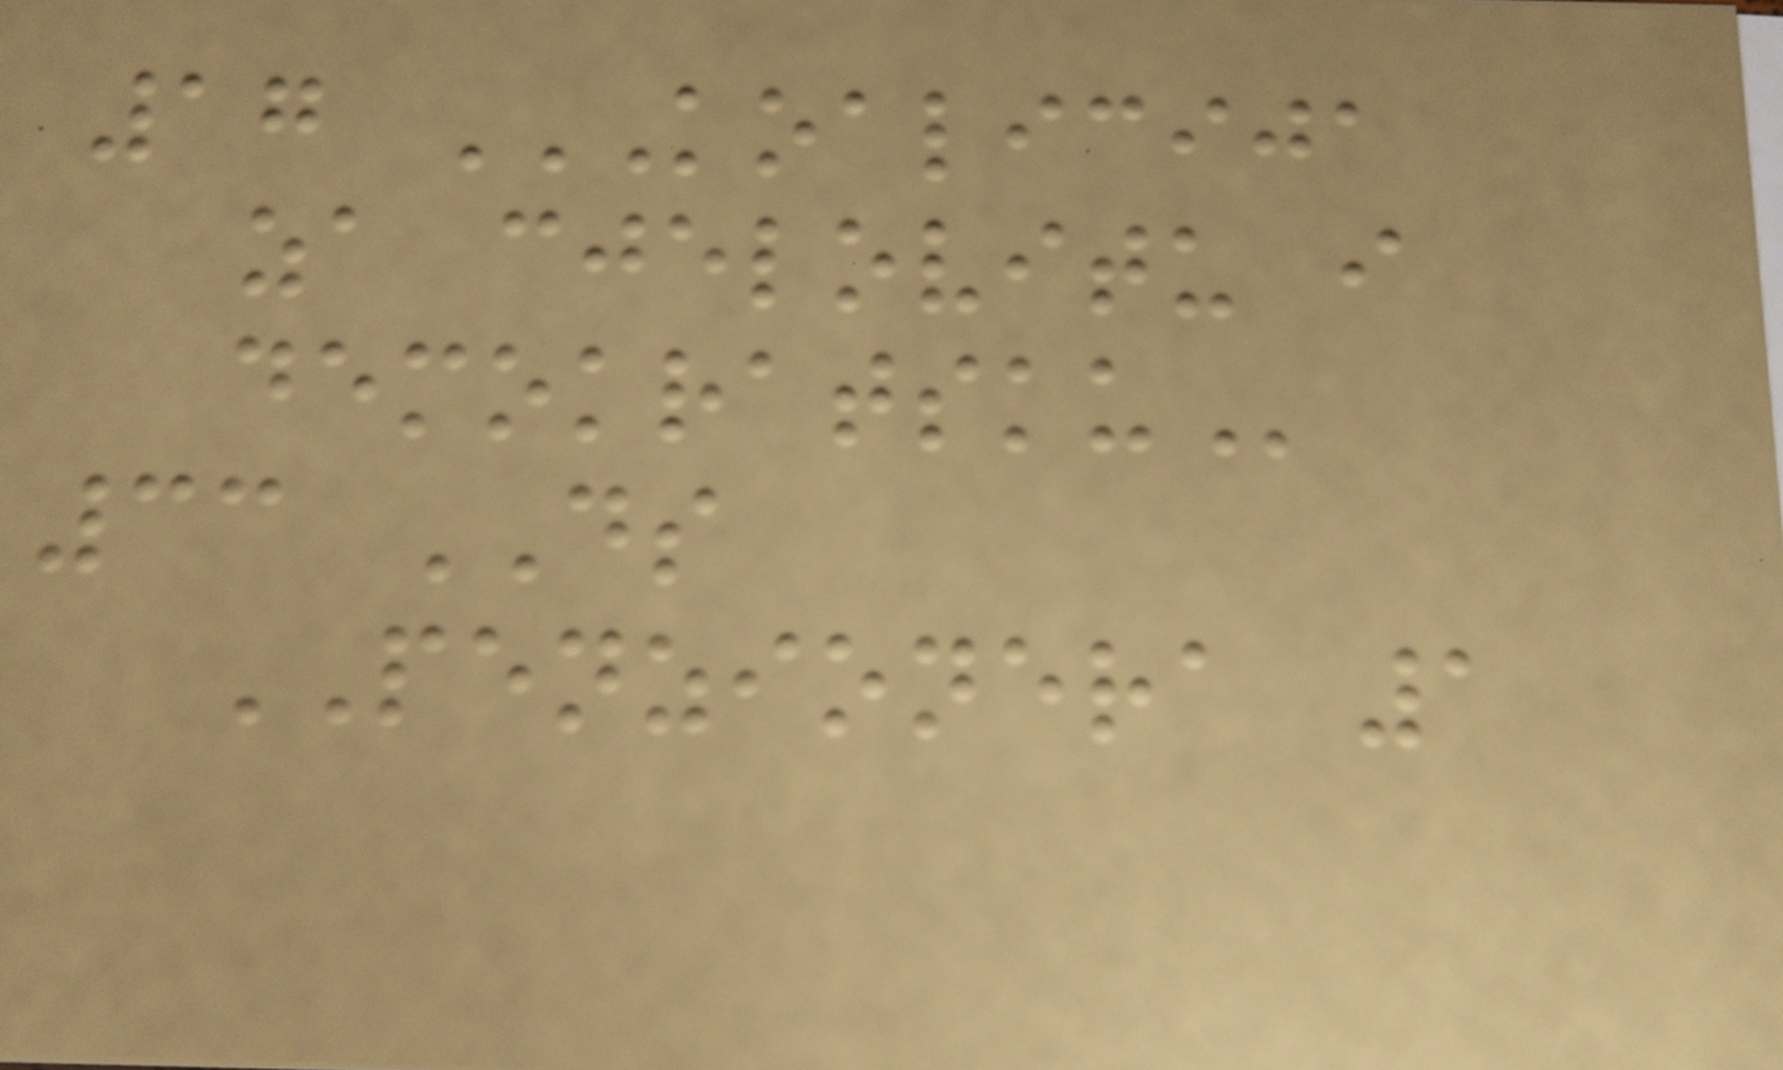17 KOALICIJA
ZA CJELOVITU I
DEMOKRATSKU
33 DS
PENZIONERA 1
